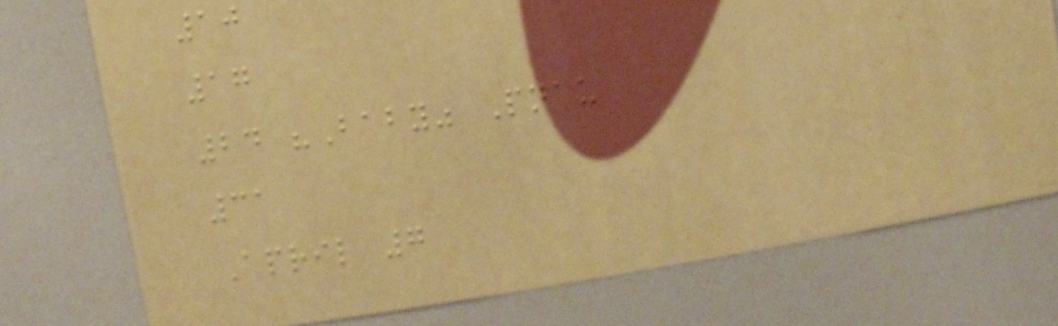10
17
24 "Baby" Pnau
31
April 7
